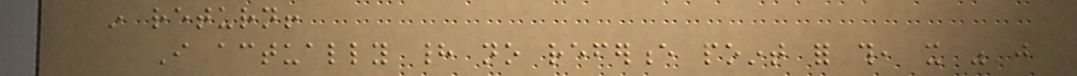in return!
I actually had no reference point for this, it was just
